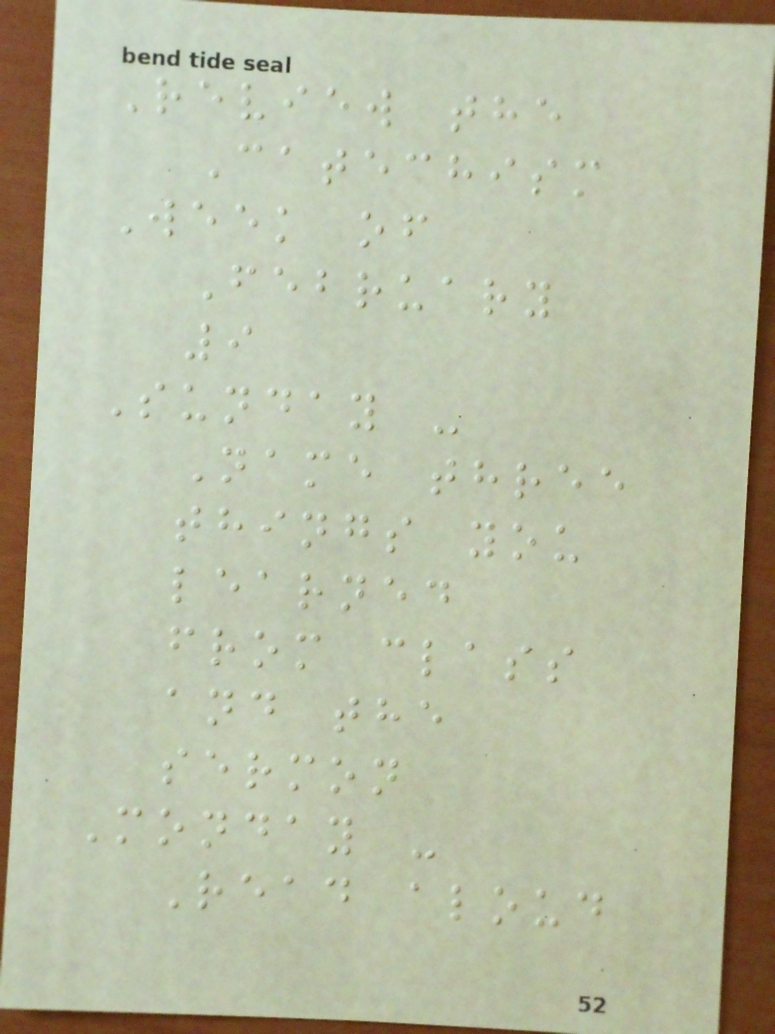Review the
Catechism
Week of
February
9
Sunday -
Name three
things you
learned
from class
and the
sermon
Monday -
Read aloud
